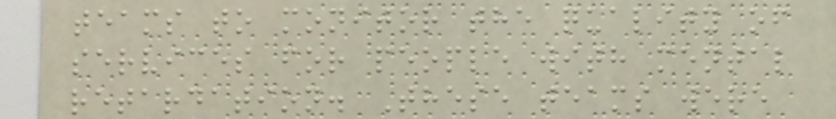teams to monitor the quality of
services for people with mental
retardation. These teams were
